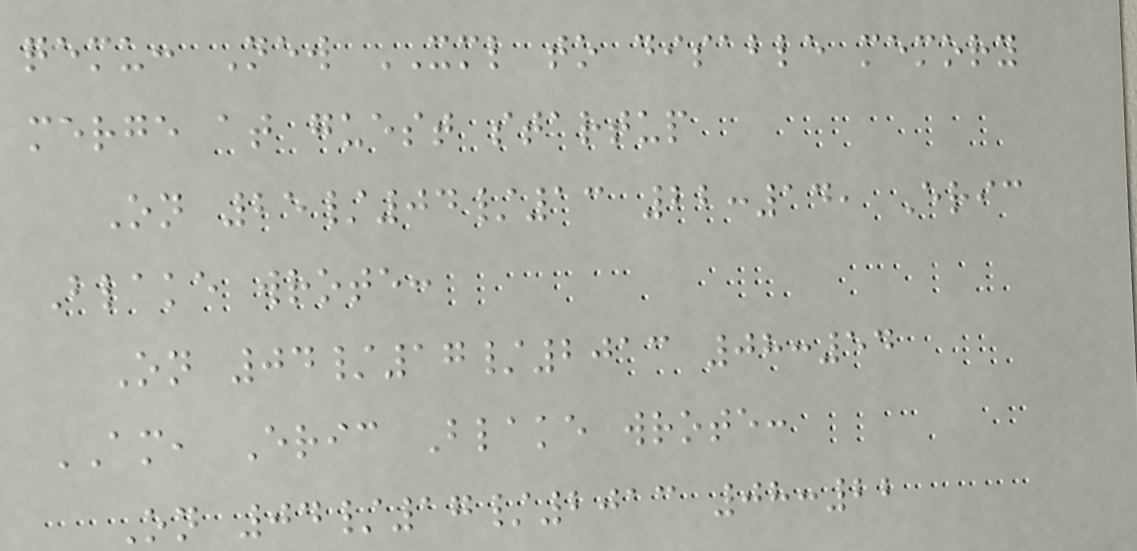qemu: New XML to disable memory
merge at guest startup
On 25/04/13 22:14, Eric
Blake wrote:
On 04/17/2013 08:54
AM, Eric Blake wrote:
On 04/17/2013 08:22
